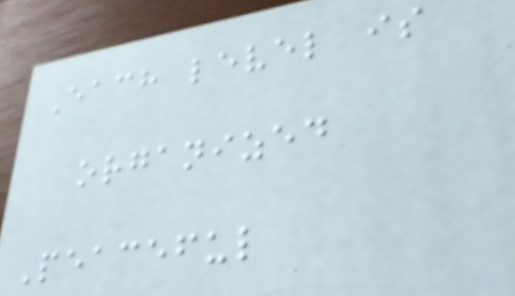Each level is
organized
Peaceful
